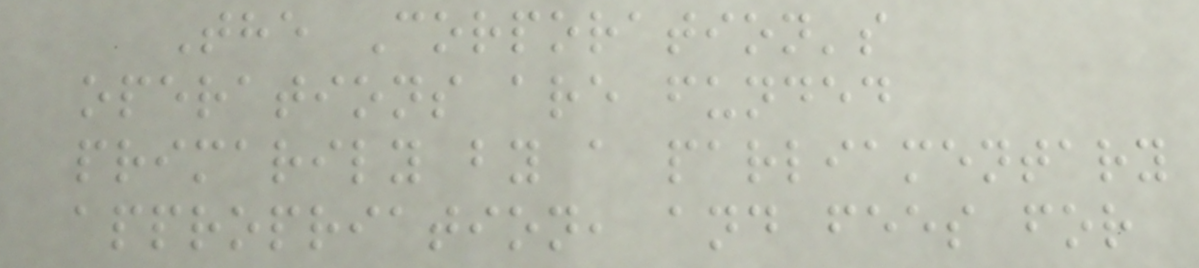The Corporation's
operations are funded
primarily by a parliamentary
appropriation, and fees for
